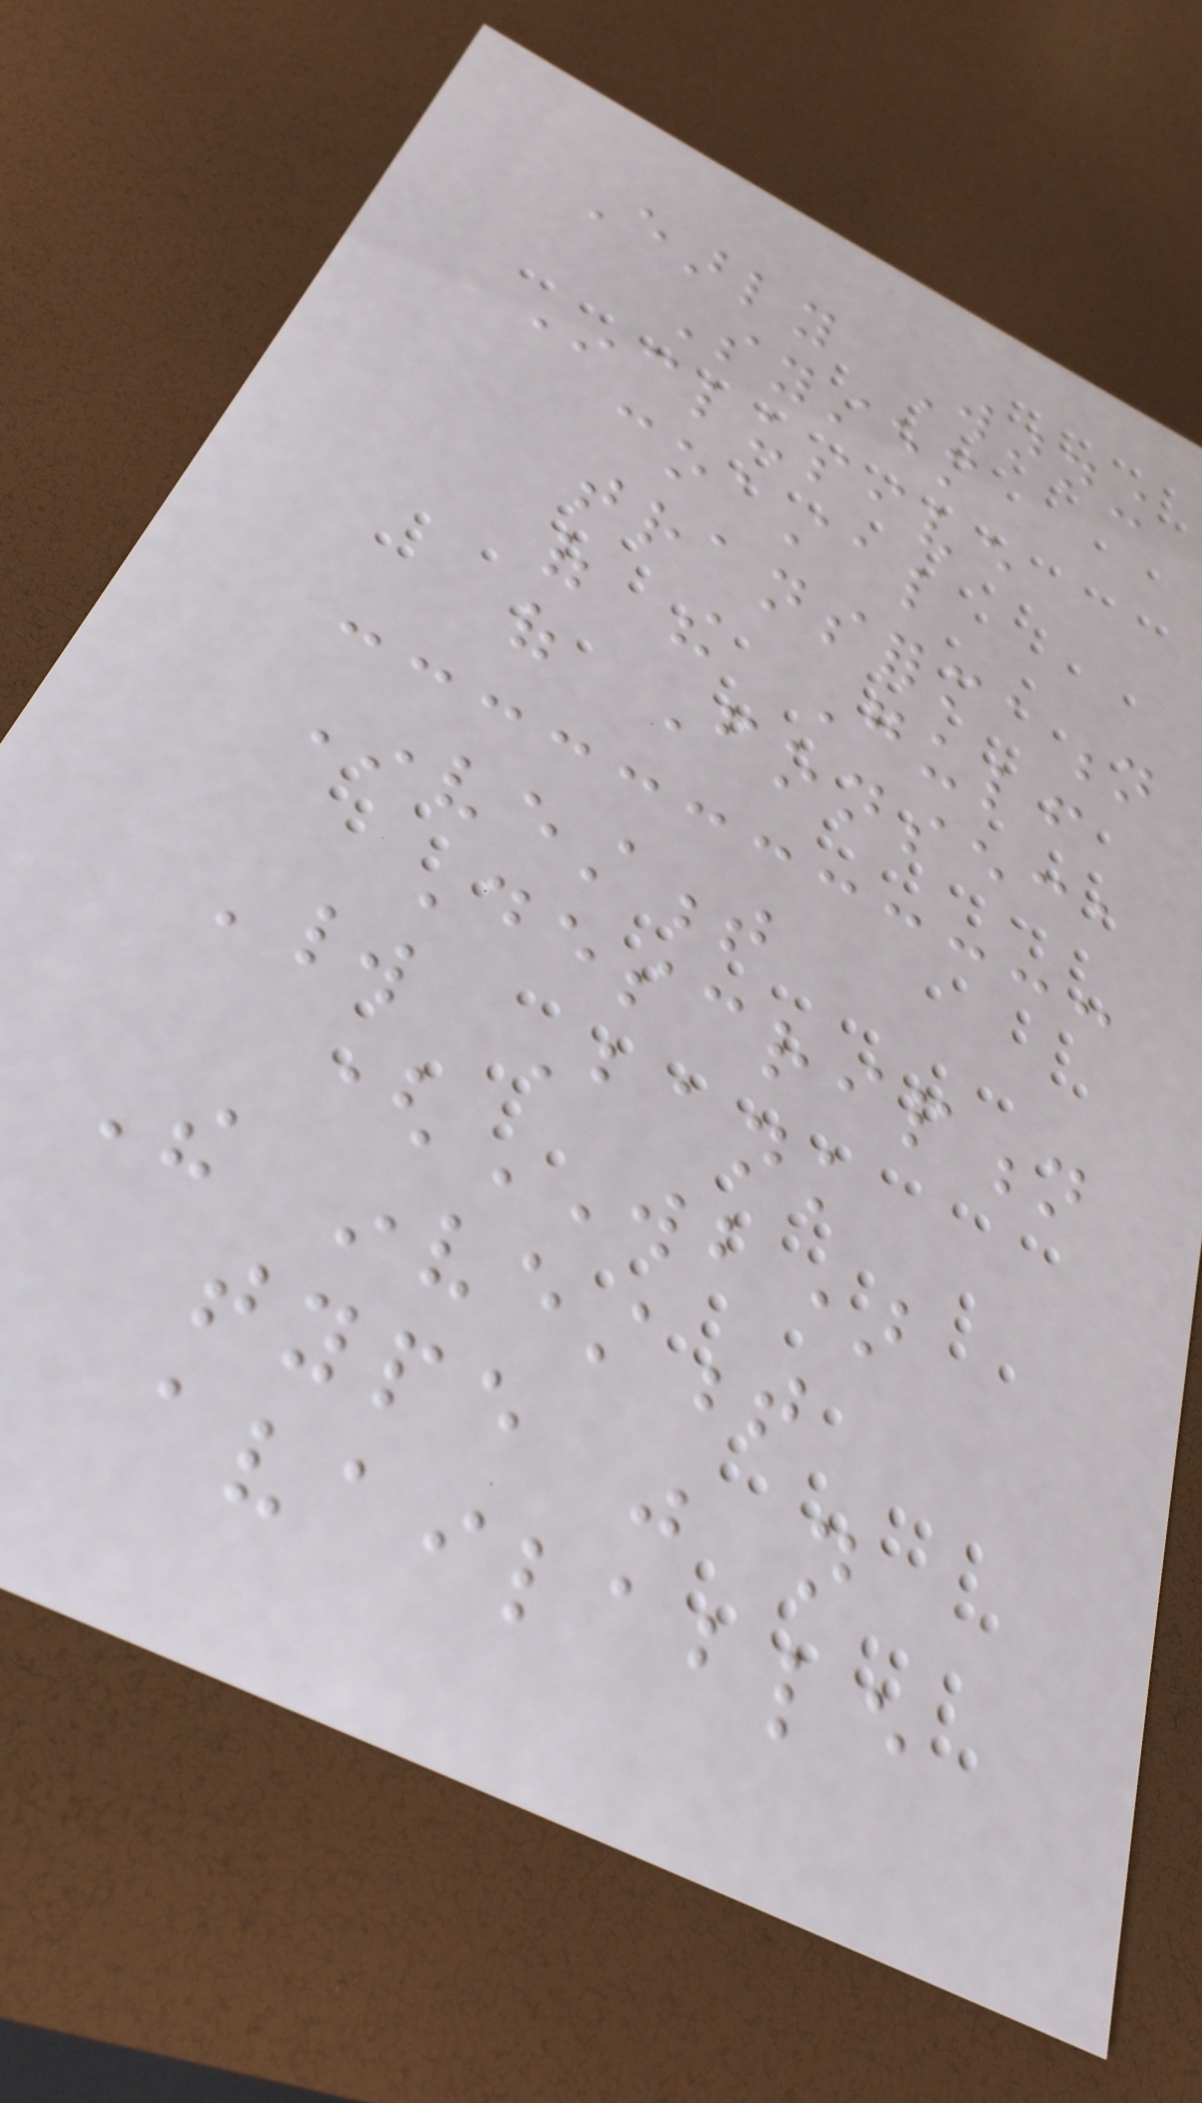Early Warning
System
Inclusive
coastal
transformation
of the Gulf
of Fonseca
Investment
Description
World Bank
(WB)
The investment
type was not
available
